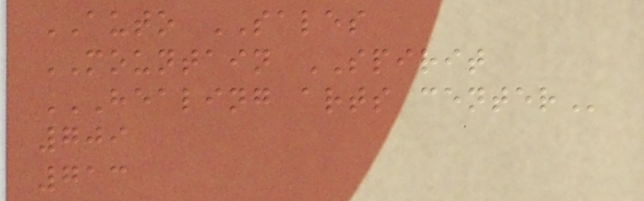AUTO SALES
MOUNTAIN SPIRIT
HEALING ARTS CENTER
709
713
